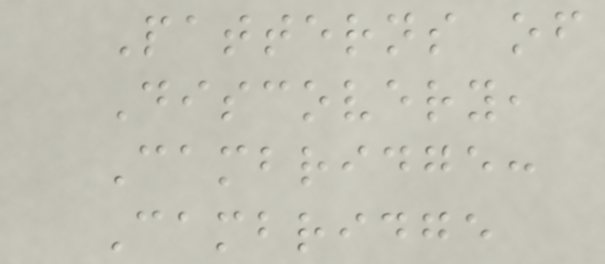Patterns of
Discovery,
Cambridge:
Cambridge
